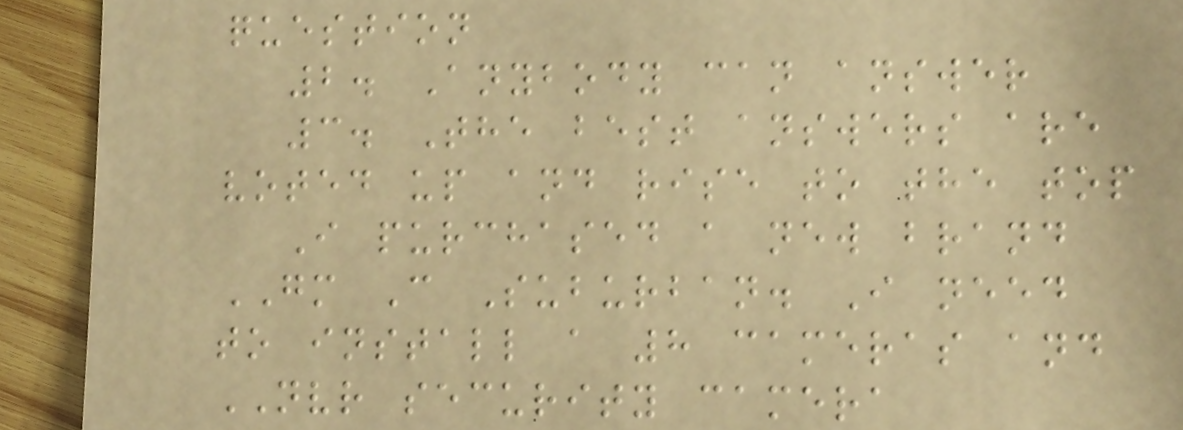question
2. Anybody can answer
3. The best answers are
voted up and rise to the top
I purchased a new brand
GM C Suburban. I need
to install a 8 cameras and
NVR security camera
